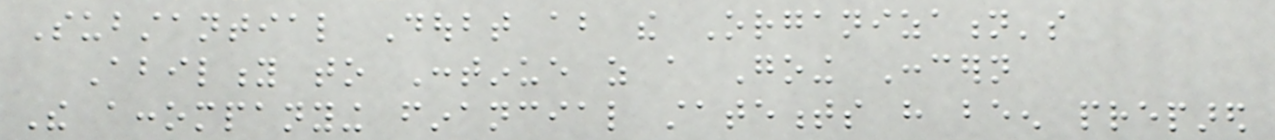Substantial Doubt about the Organization's
Ability to Continue as a Going Concern
The accompanying financial statements have been prepared
